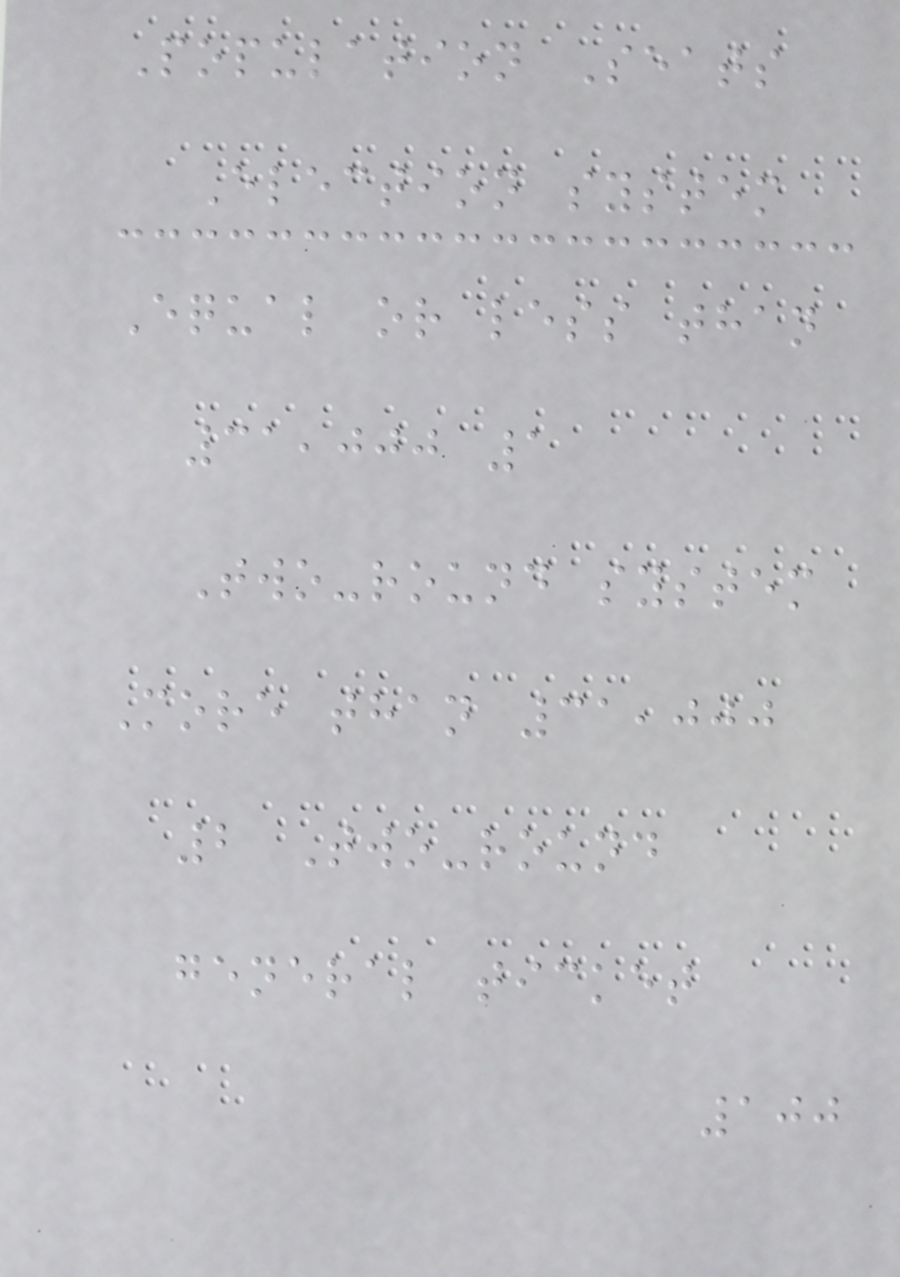Population Seats
Election system
Equal or less than
31,000 1
Two-round system
More than 31,000
2 Two-round
general ticket
100
